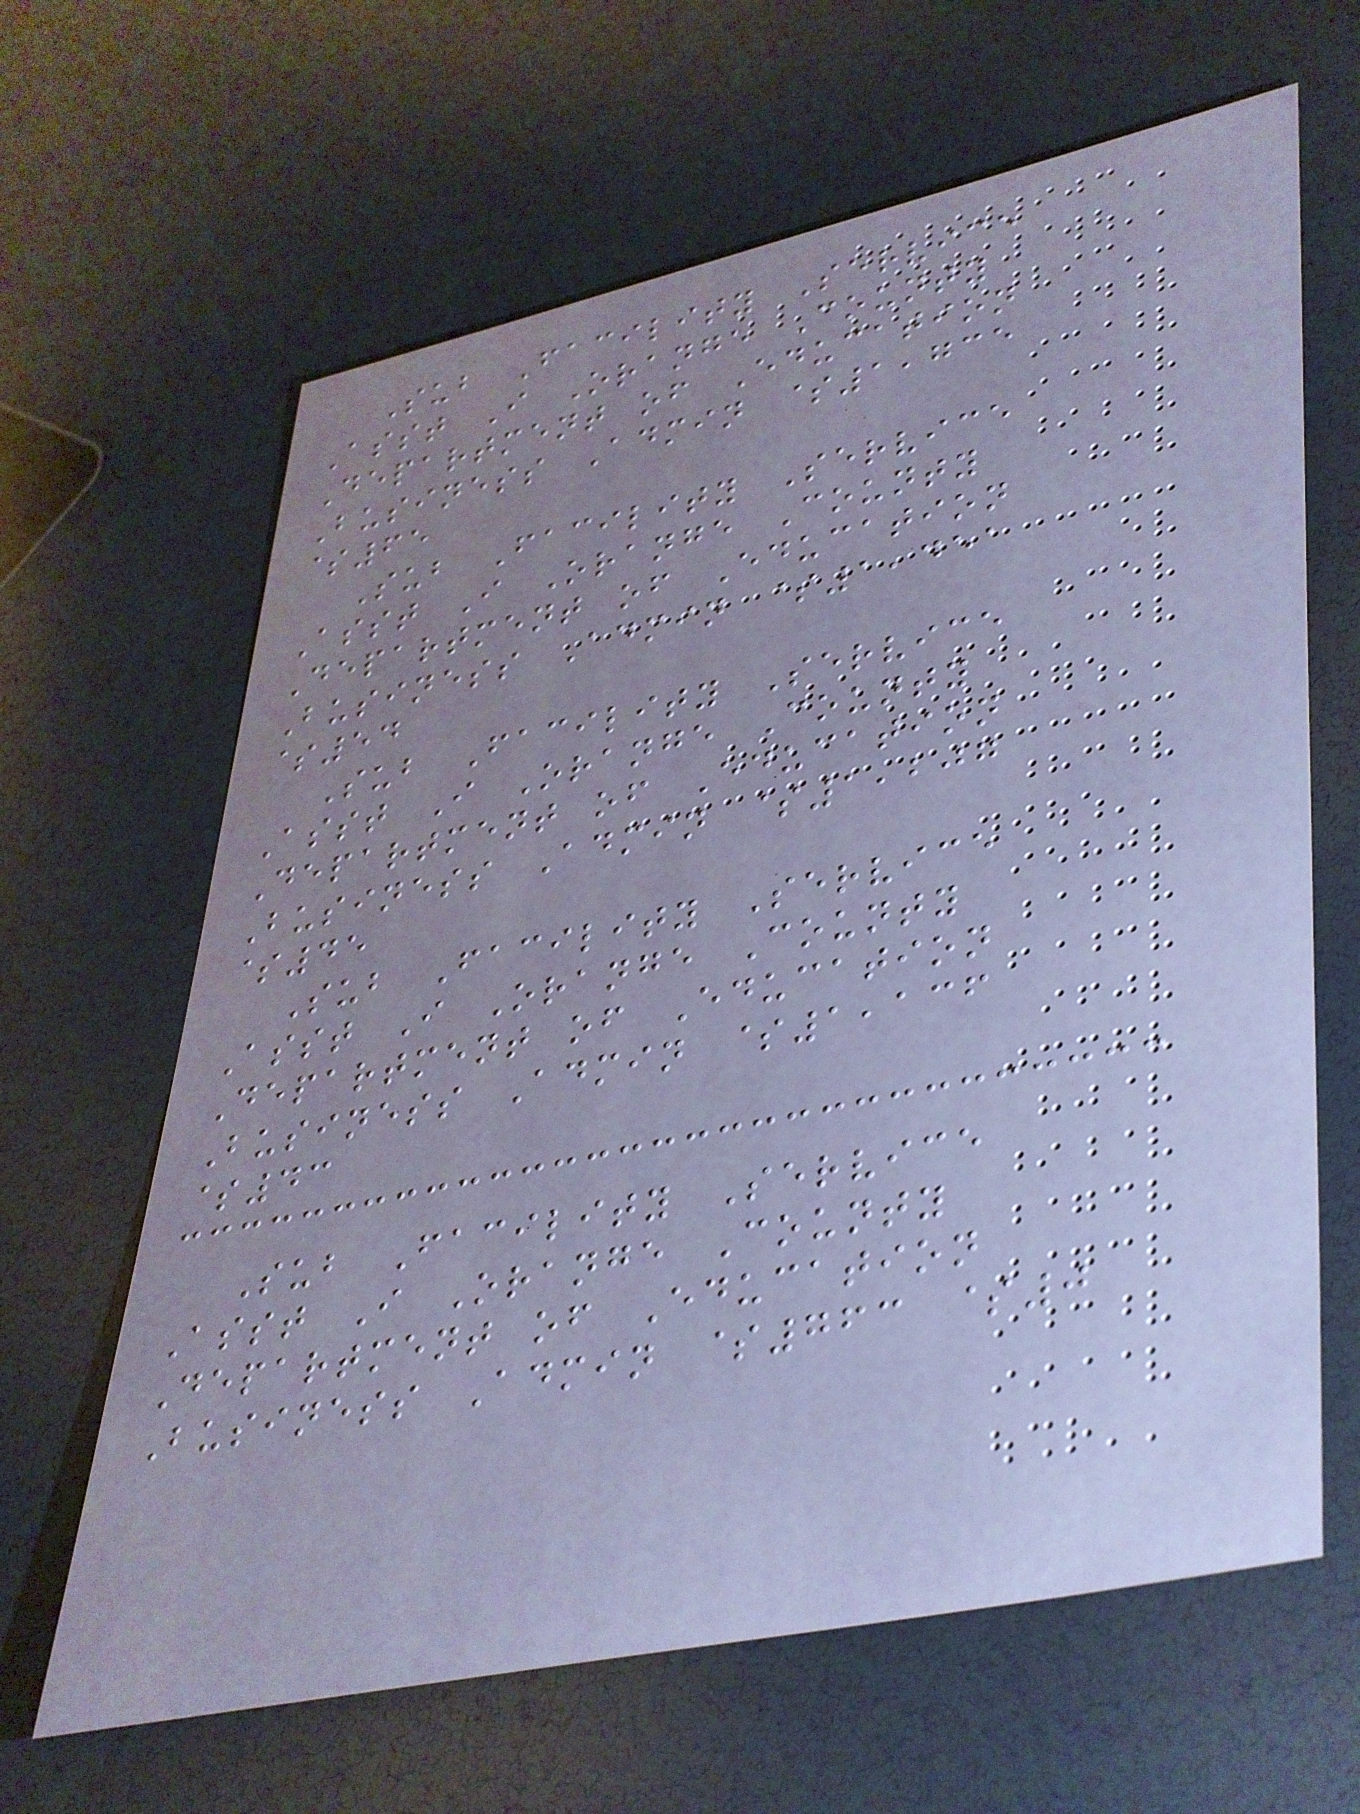Sub Facility Service
Asst I Orange County
Department of Education
Business Admin $1,735
$65
Sub Facility Service
Asst I Orange County
Department of Education
Business Admin $1,451
$54
Sub Facility Service
Asst I Orange County
Department of Education
Business Admin $1,207
$45
Sub Facility Service
Asst I Orange County
Department of Education
Business Admin $1,136
$43
Sub Facility Service
Asst I Orange County
Department of Education
Business Admin $763 $0
